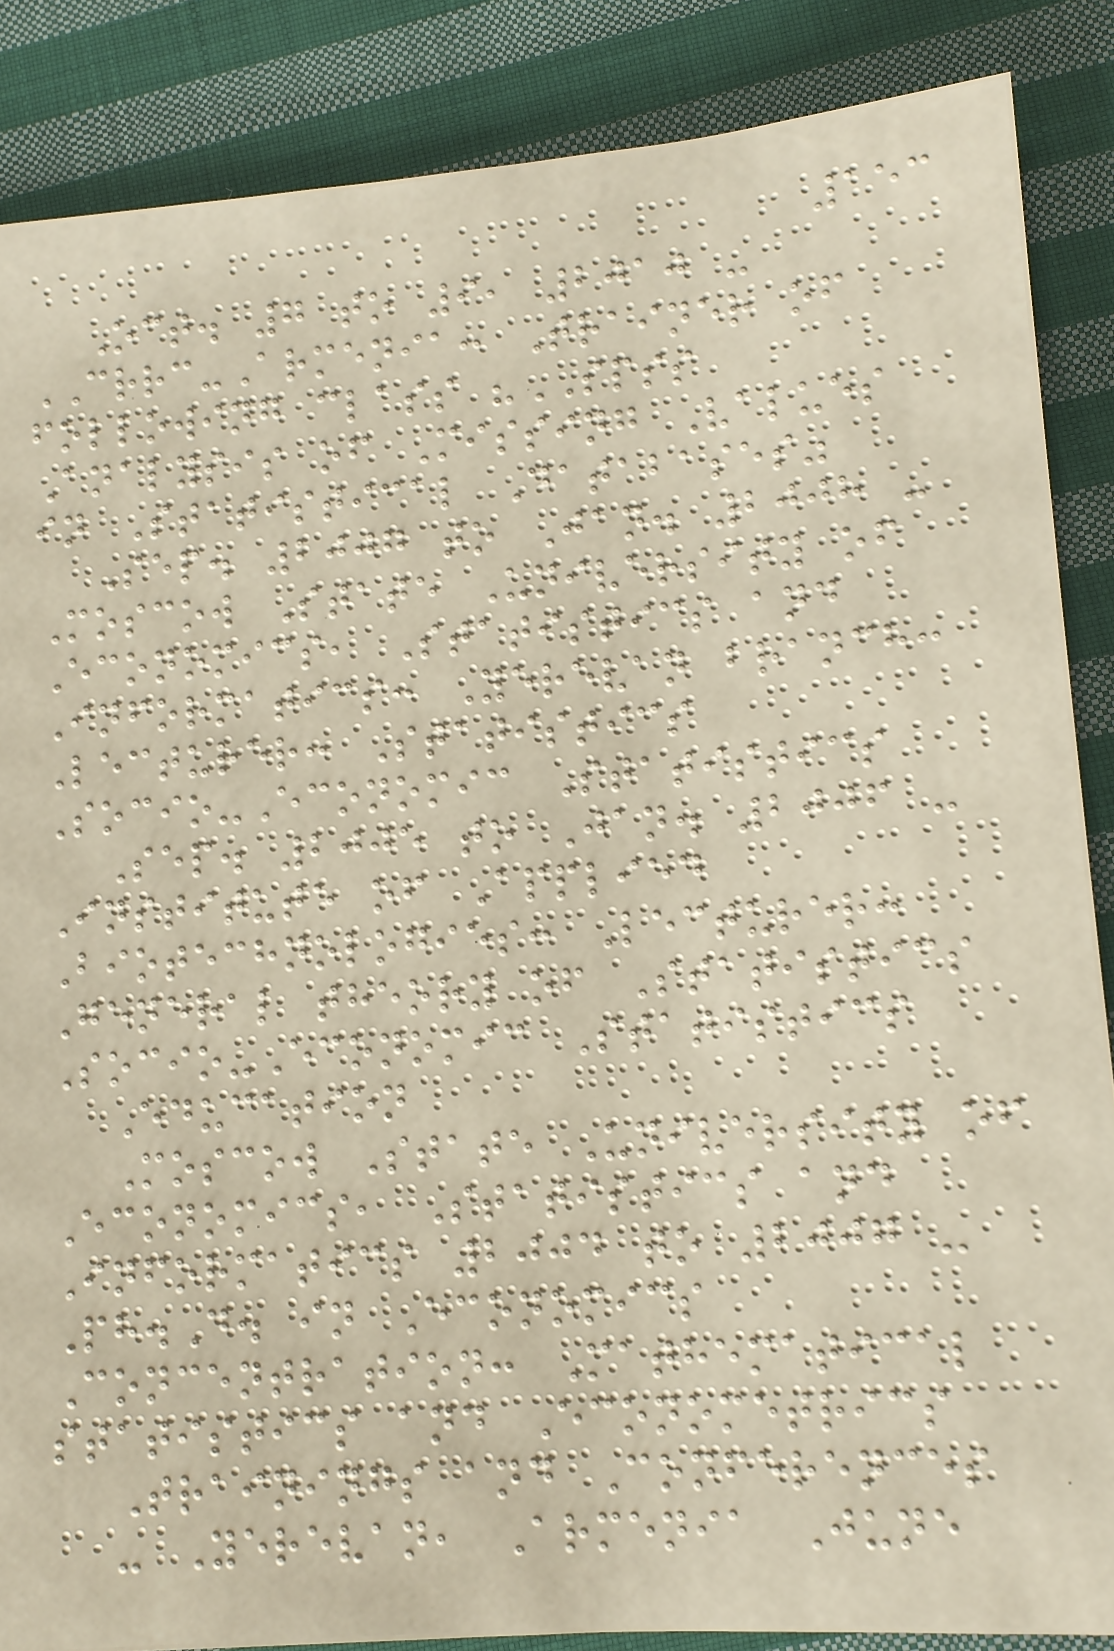153
Oct. 7 to 9, 2010 -
CRRC-Armenia: Trainer of
following class "SPSS
Analysis of Missing Values
in Statistical Databases"
Sep. 2007 to Jan. 2008 -
Moscow State University of
Economics, Statistics and
Informatics: Yerevan branch:
Lecturer: Statistics
Socio-Economic Statistics
Sep. 2005 to Jan. 2006 -
Institute of Applied
Biotechnologies: Lecturer:
General theory of Statistics
Socio-Economic Statistics
Education
Moscow State University of
Economics, Statistics and
Informatics 2004 to 2007 -
Ph.D. in Economics
Concentration: Mathematical
statistics and Econometrics
Trainings and Conferences
- Yerevan, Armenia June
